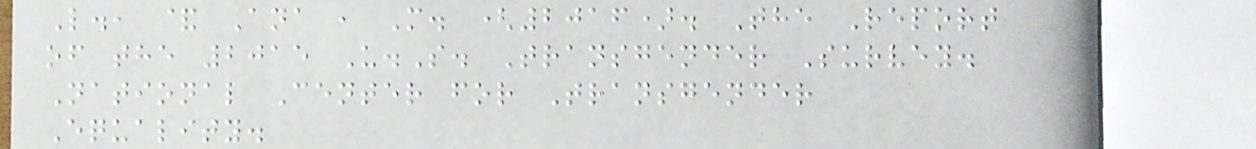L., & Ana , M. (2016). The Report
of the 2015 U.S. Transgender Survey.
National Center for Transgender
Equality.
